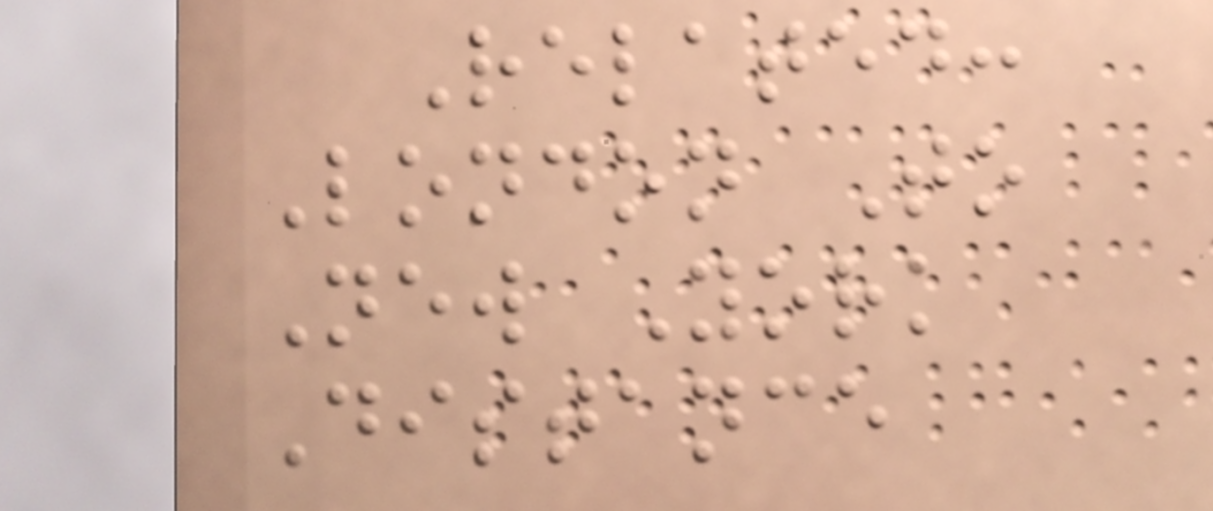Related:
London To
New York
Distance
